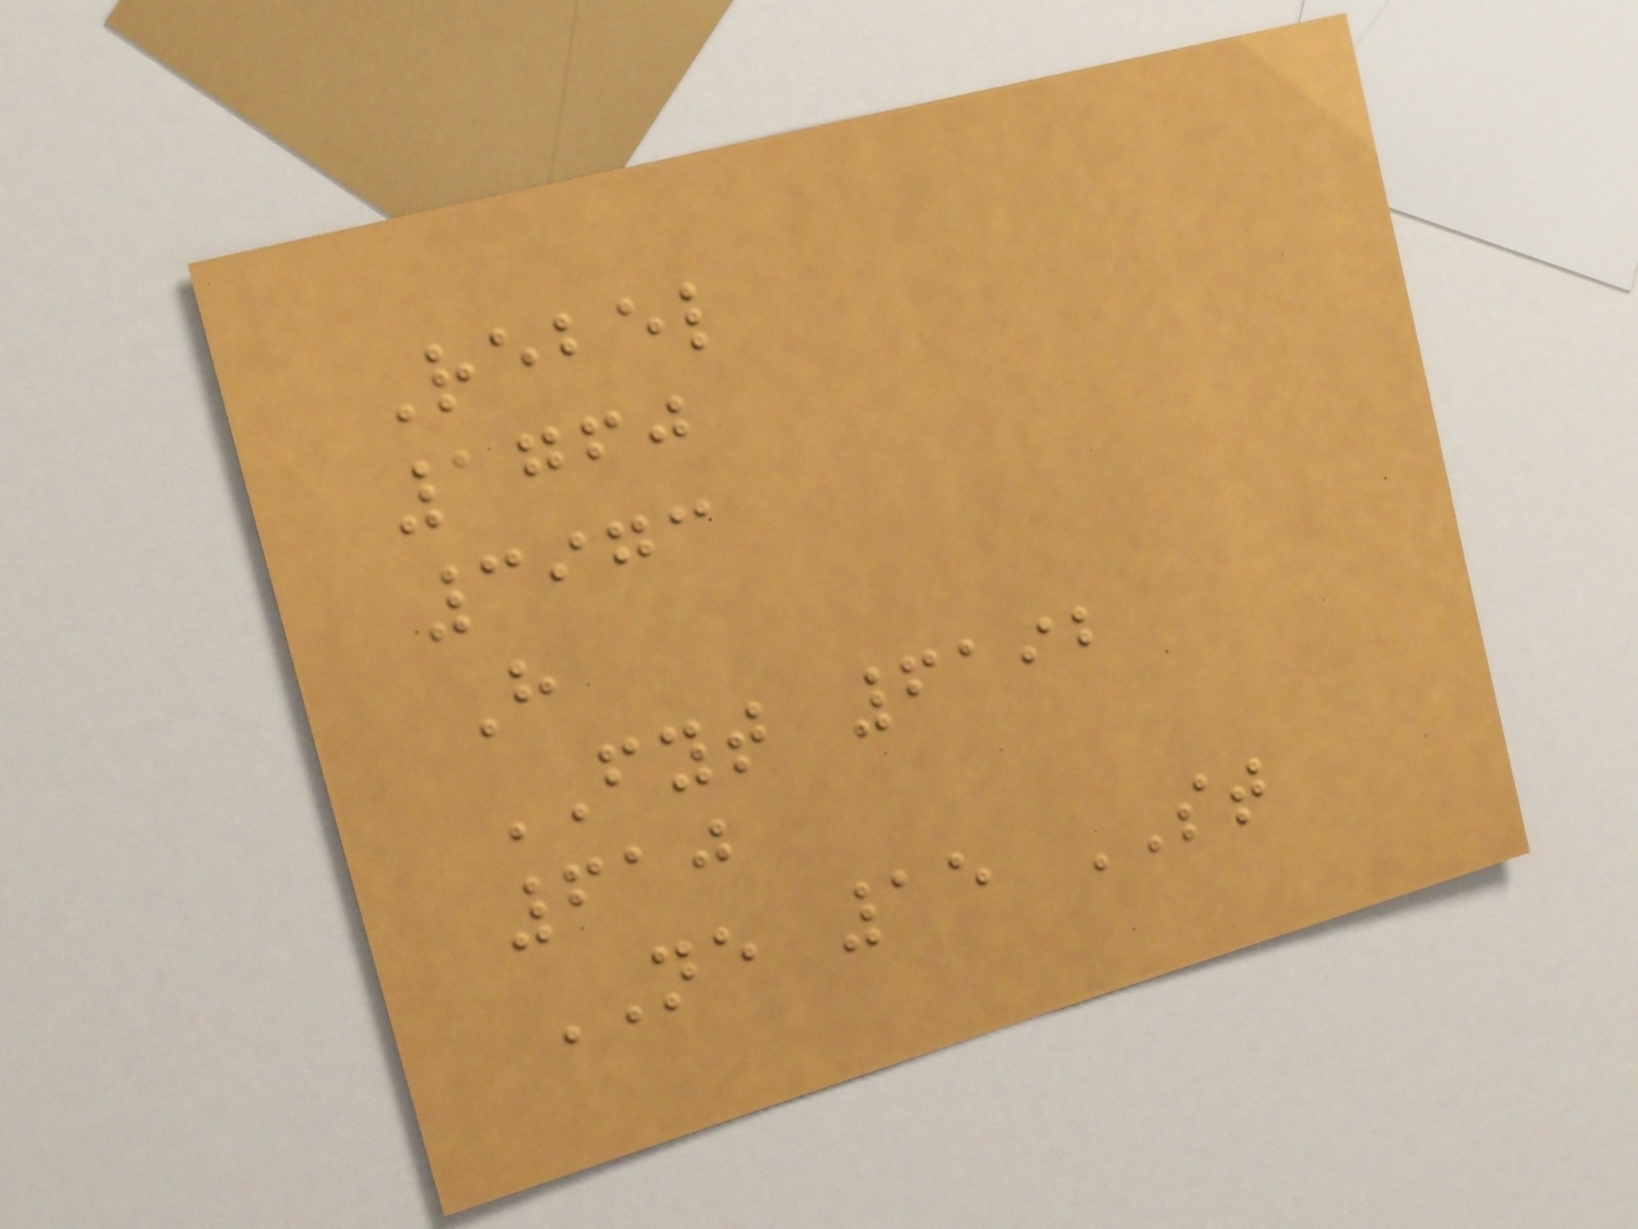Rebel
1760
3973
H
FYT 6192
610
NE 15 ST
